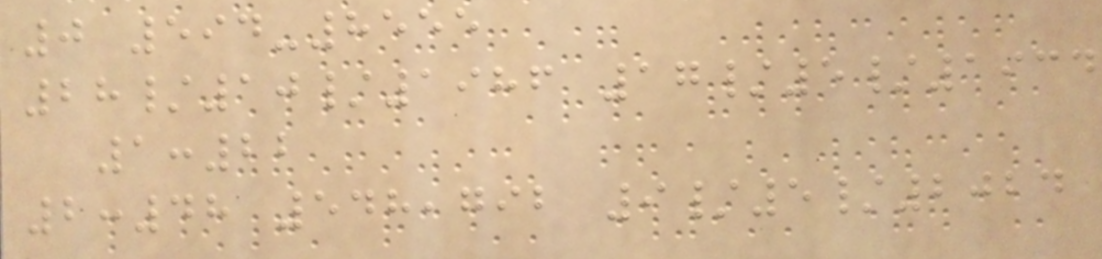0 594-8555
28/10/1986 17/5/1934
1:22
2:48 548,792 9/5/2024
